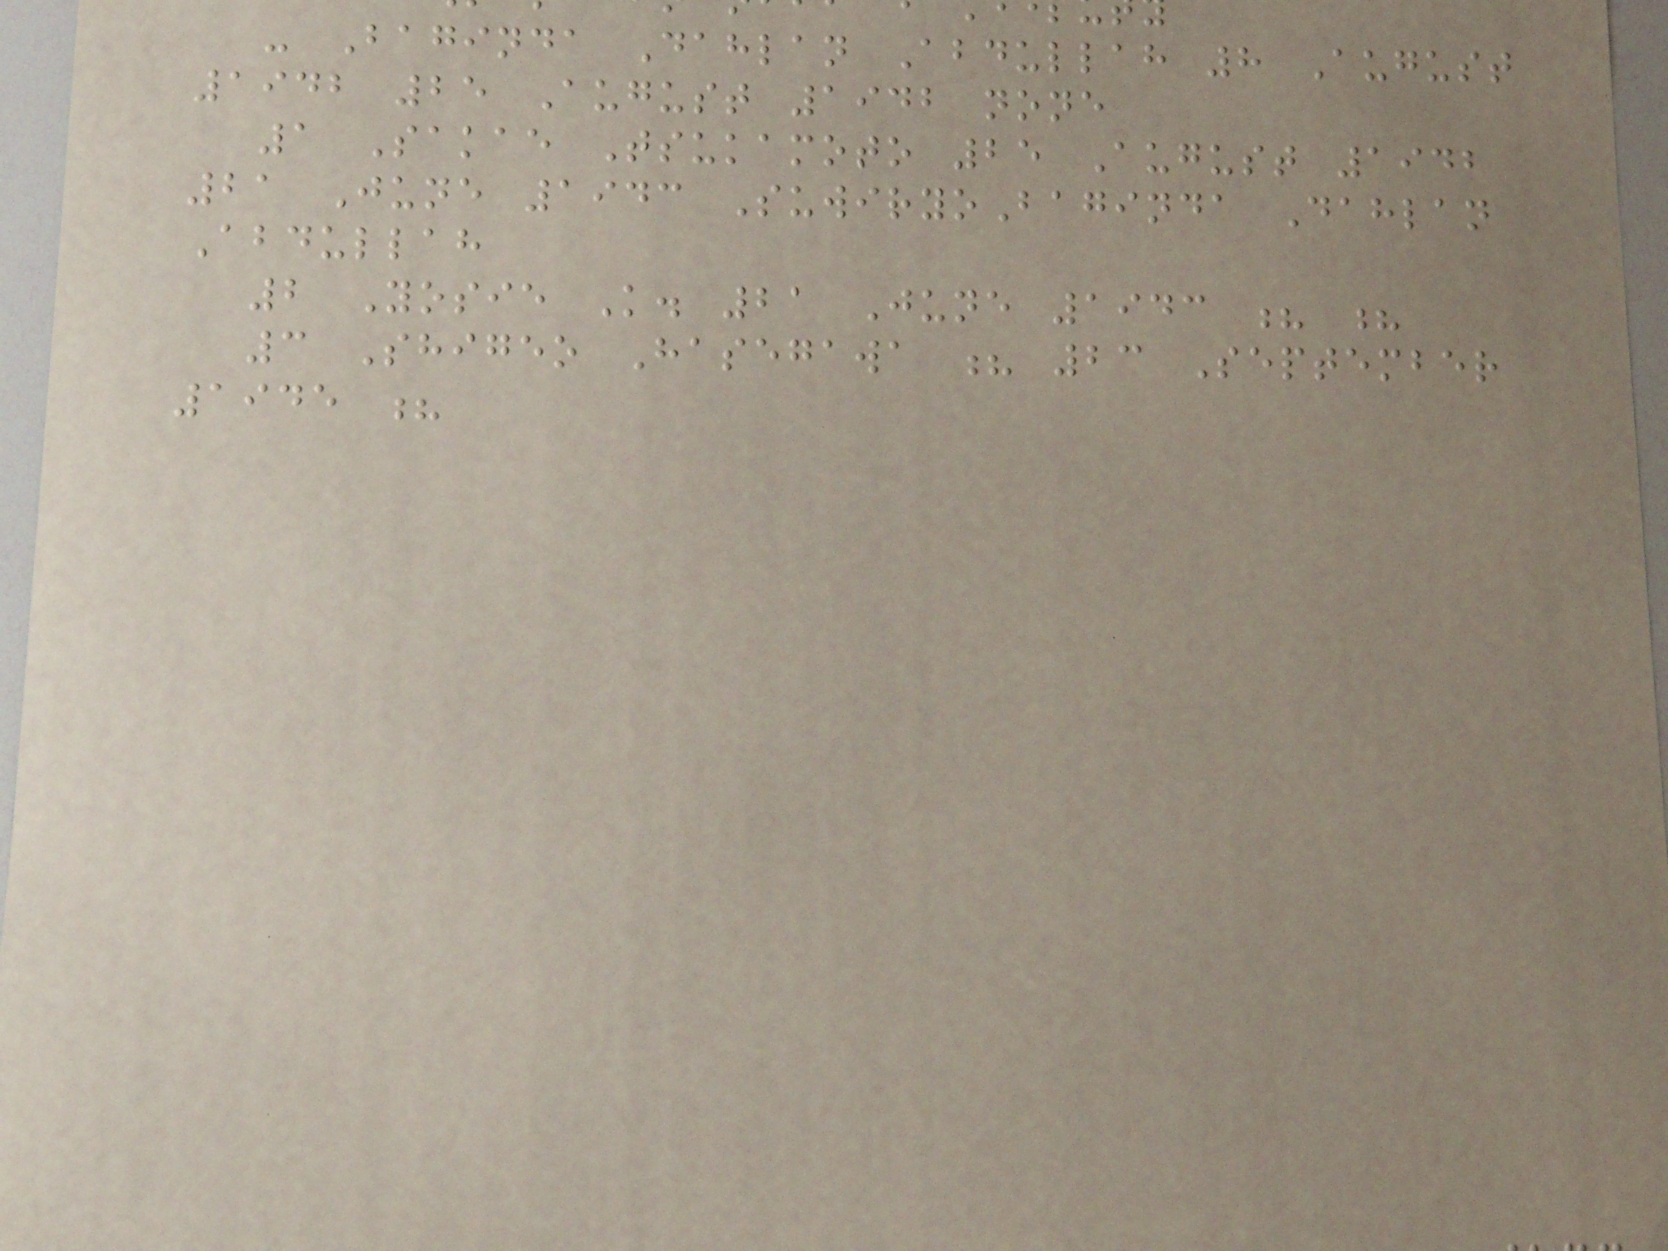- Baginda Dahlan Abdullah 8 August
1942 25 August 1942 none
1 Sakae Tsukamoto 25 August 1942
21 June 1943 SuwiryoBaginda Dahlan
Abdullah
2 Yosie K. 21 June 1943 ? ?
3 Shigeo Hasegawa ? 23 September
1945 ?
